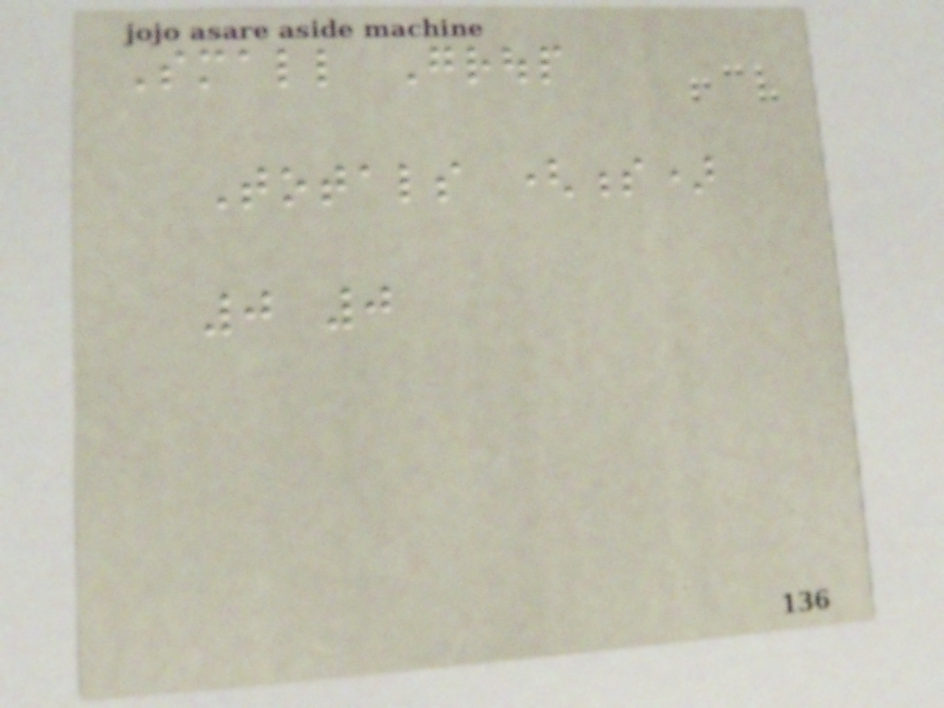Small Group
Totals (s)
0 0
